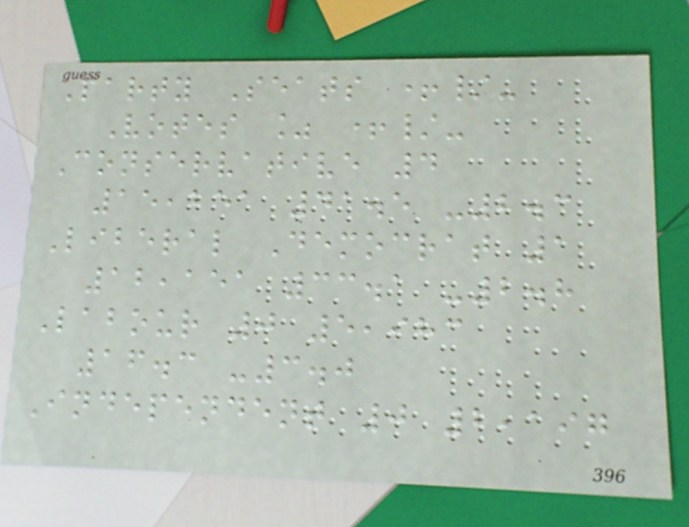Party Seats +/-
Votes % +/-
Conservative 4
15,251 41.5 -2.3
Liberal Democrat 1
12,151 33.1 -2.8
Labour 0 5,983
16.3 -3.0
Independent 0 2,197
